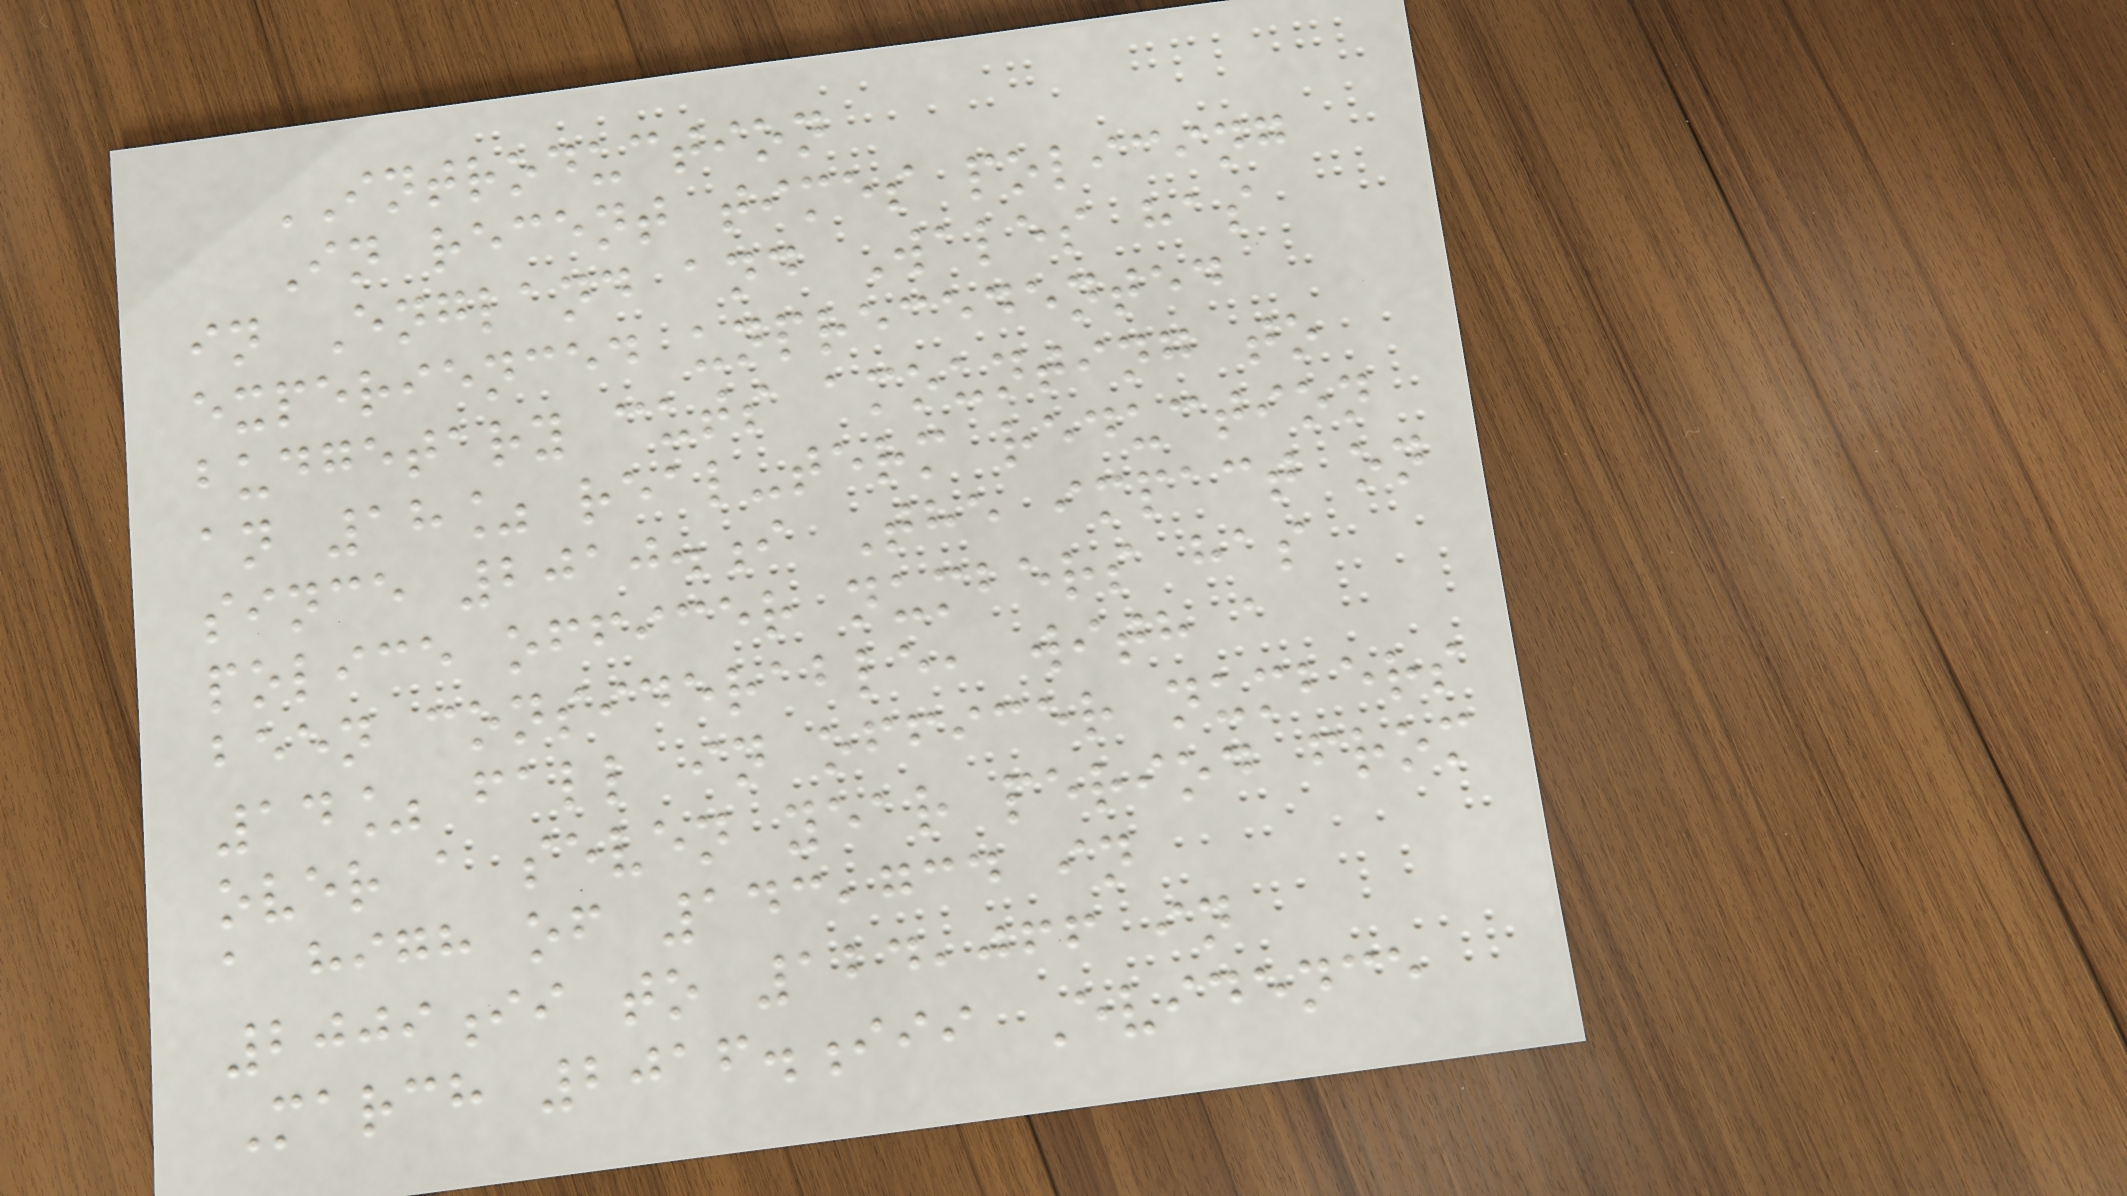INTRODUCTION
In recent times policing
in England and Wales has
experienced unprecedented
budgetary cuts amounting to
an 18% real-term reduction
since 2010.i The impact on
police officer numbers has
been considerable, with a
14% fall in officer numbers
over a seven year period from
a high of 143,734 in
2009ii to 124,066 in
March 2016.iii Evidence
